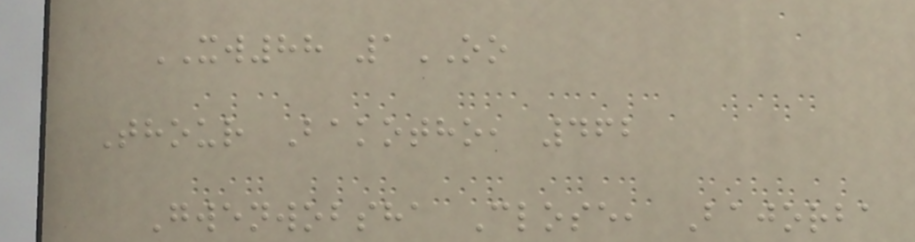XW88 1OO
Thour Bakotho, 462
Gwenwobsha Close, Bajorba
